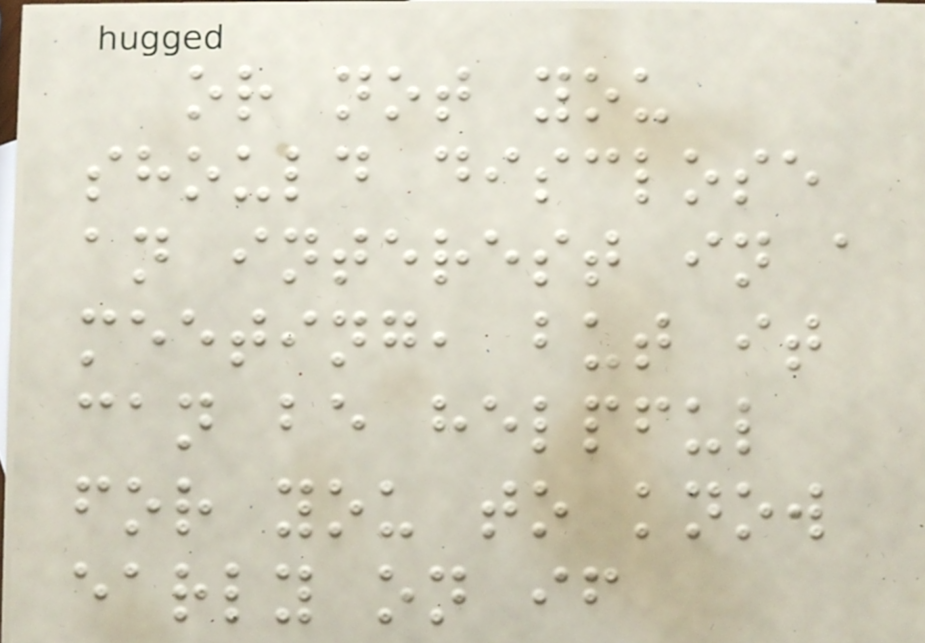or not you
should disclose
an interest in a
meeting, but it
can be helpful
for you to know
early on if
